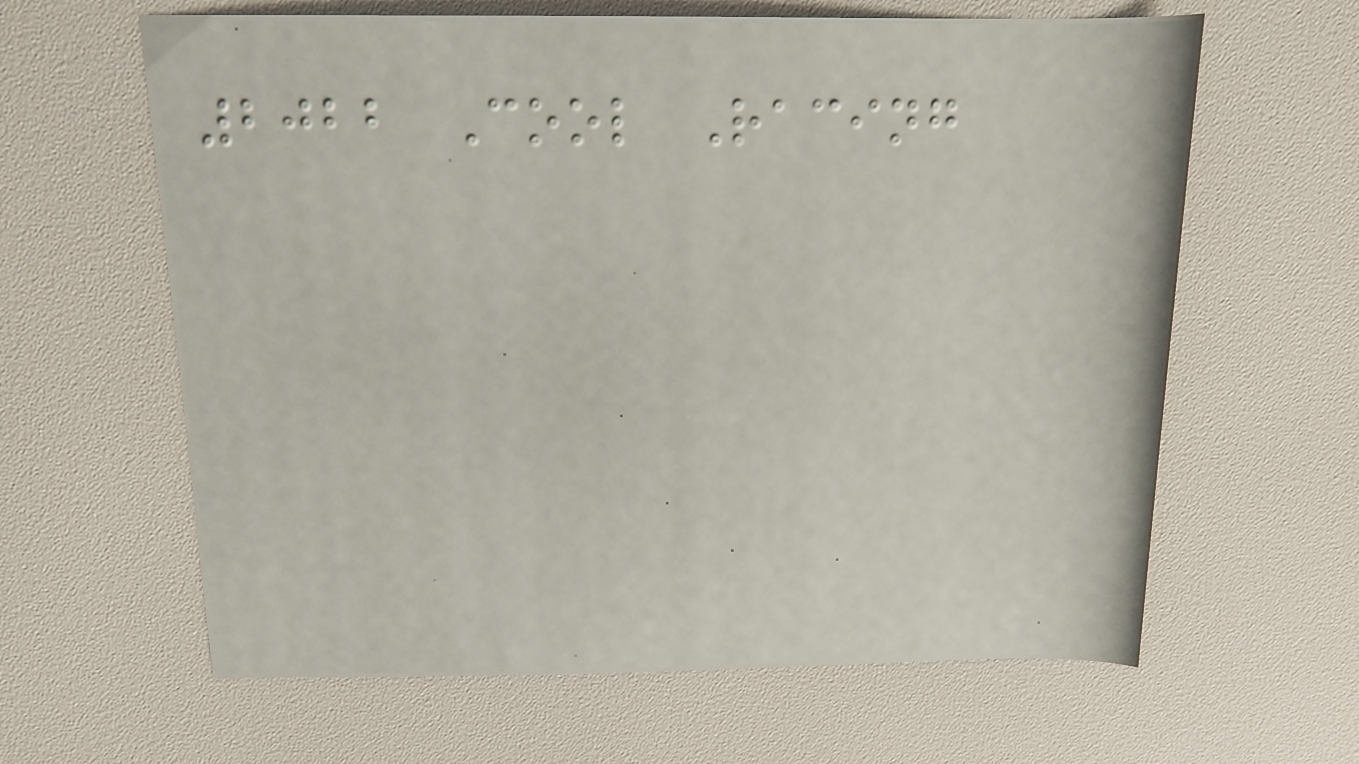2022 Cool Racing
